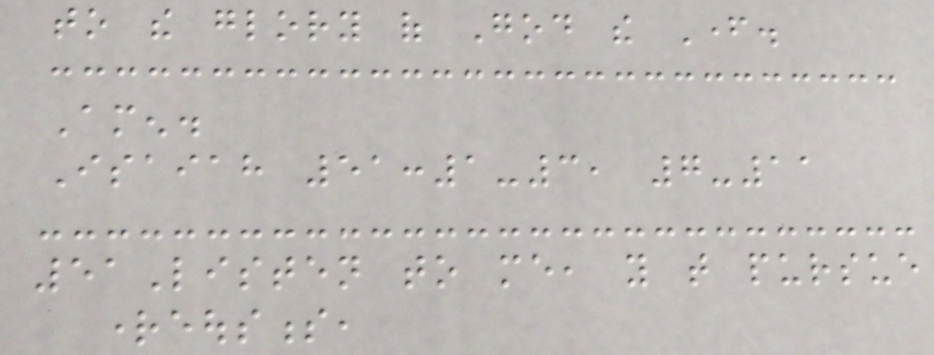to the glory of God the Father.
Amen.
Isaiah 51:1-3, 7-11
51Listen to me, you that pursue
righteousness,
